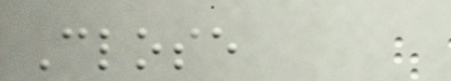Close
